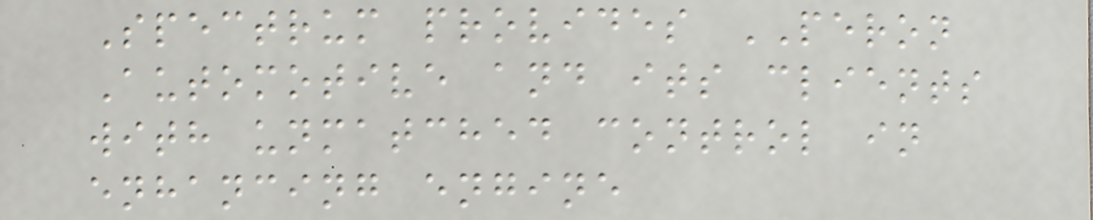Spectrum provides PERON
Automotive and its clients
with unmatched control in
enhancing engine
